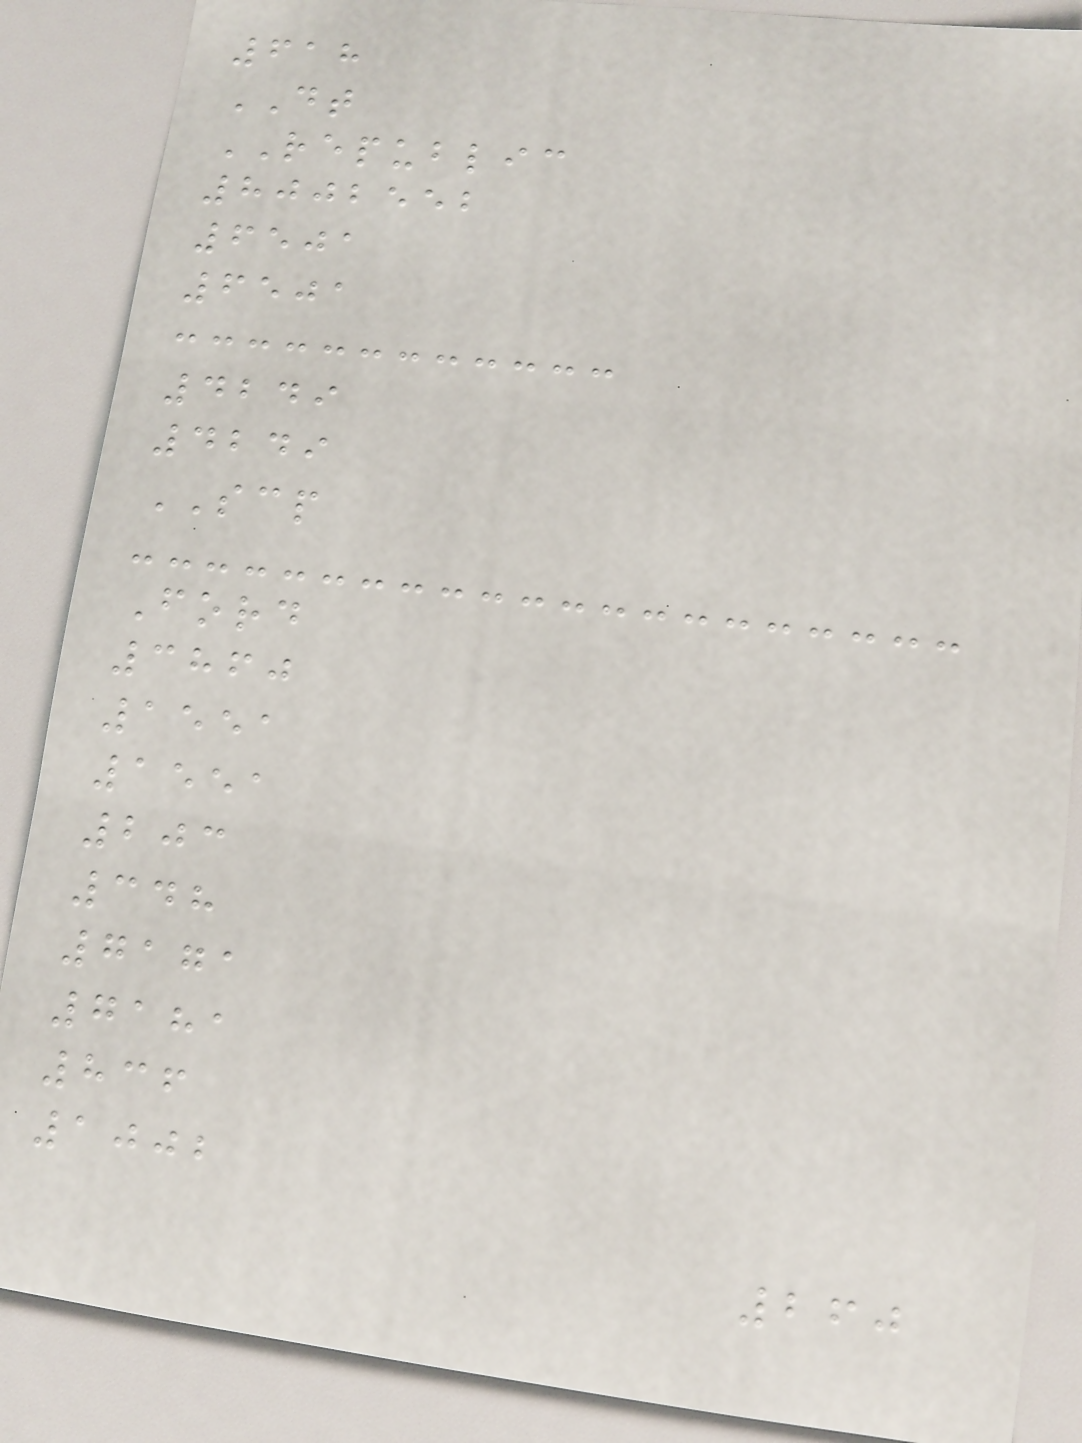618
DT
REPUBLIC
8002552
6501
6501
4249
4249
SCP
Ford
3860
1551
1551
203
348
7171
7181
836
1002
260
